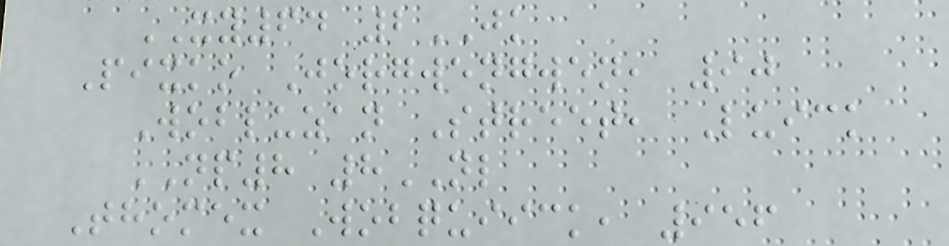XY64 2JK
Pixko Jorgwengwen, 90
Wobluzan Street, Luick
NP8 8NL
Thomex Wobquiick, 956
